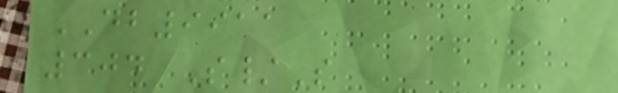DB9911
304 S/S
